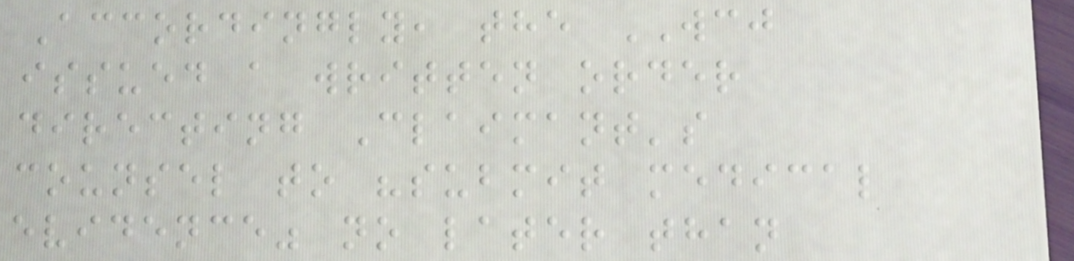Accordingly, the WCJ
issued a written order
directing Claimant's
counsel to "submit medical
evidence" no later than
